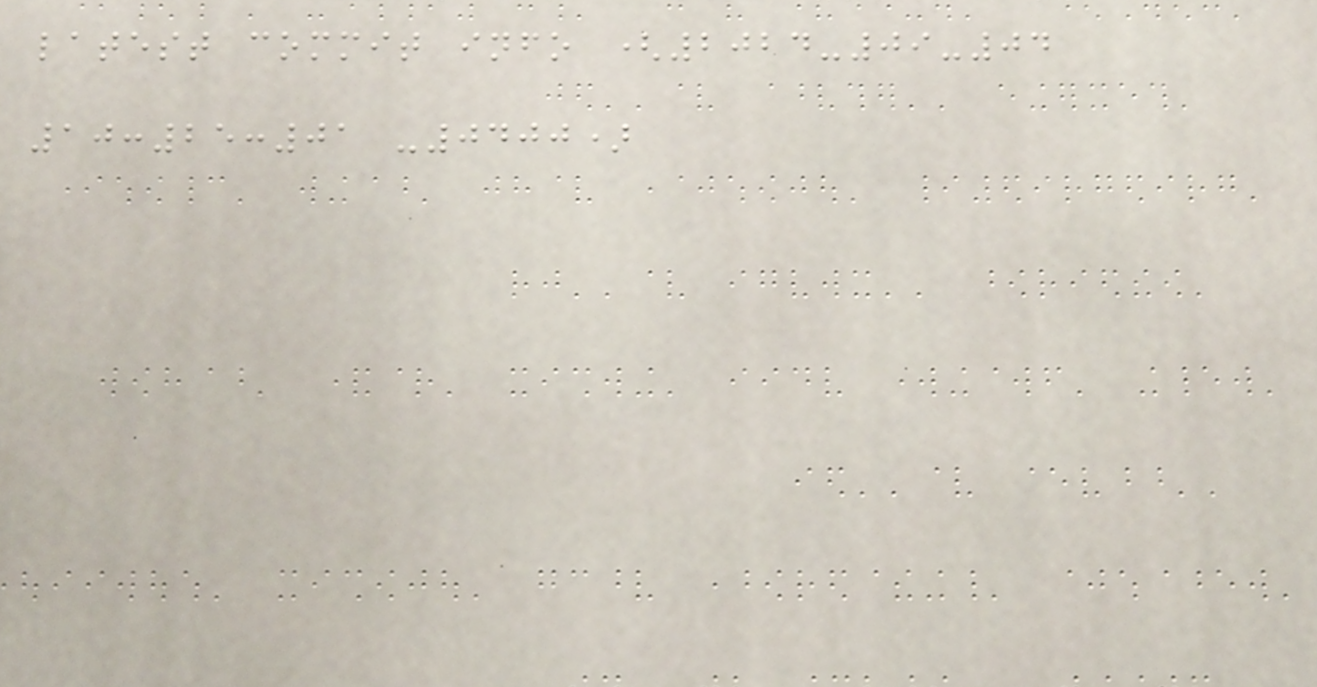latest commit info (2024-09-04
10:25:01 -0400)
